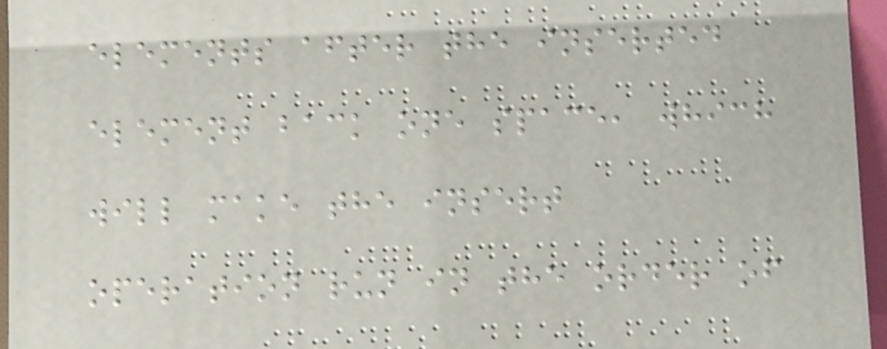elements after the inserted
element back one space, which
will make the insert
operation run in the order of
